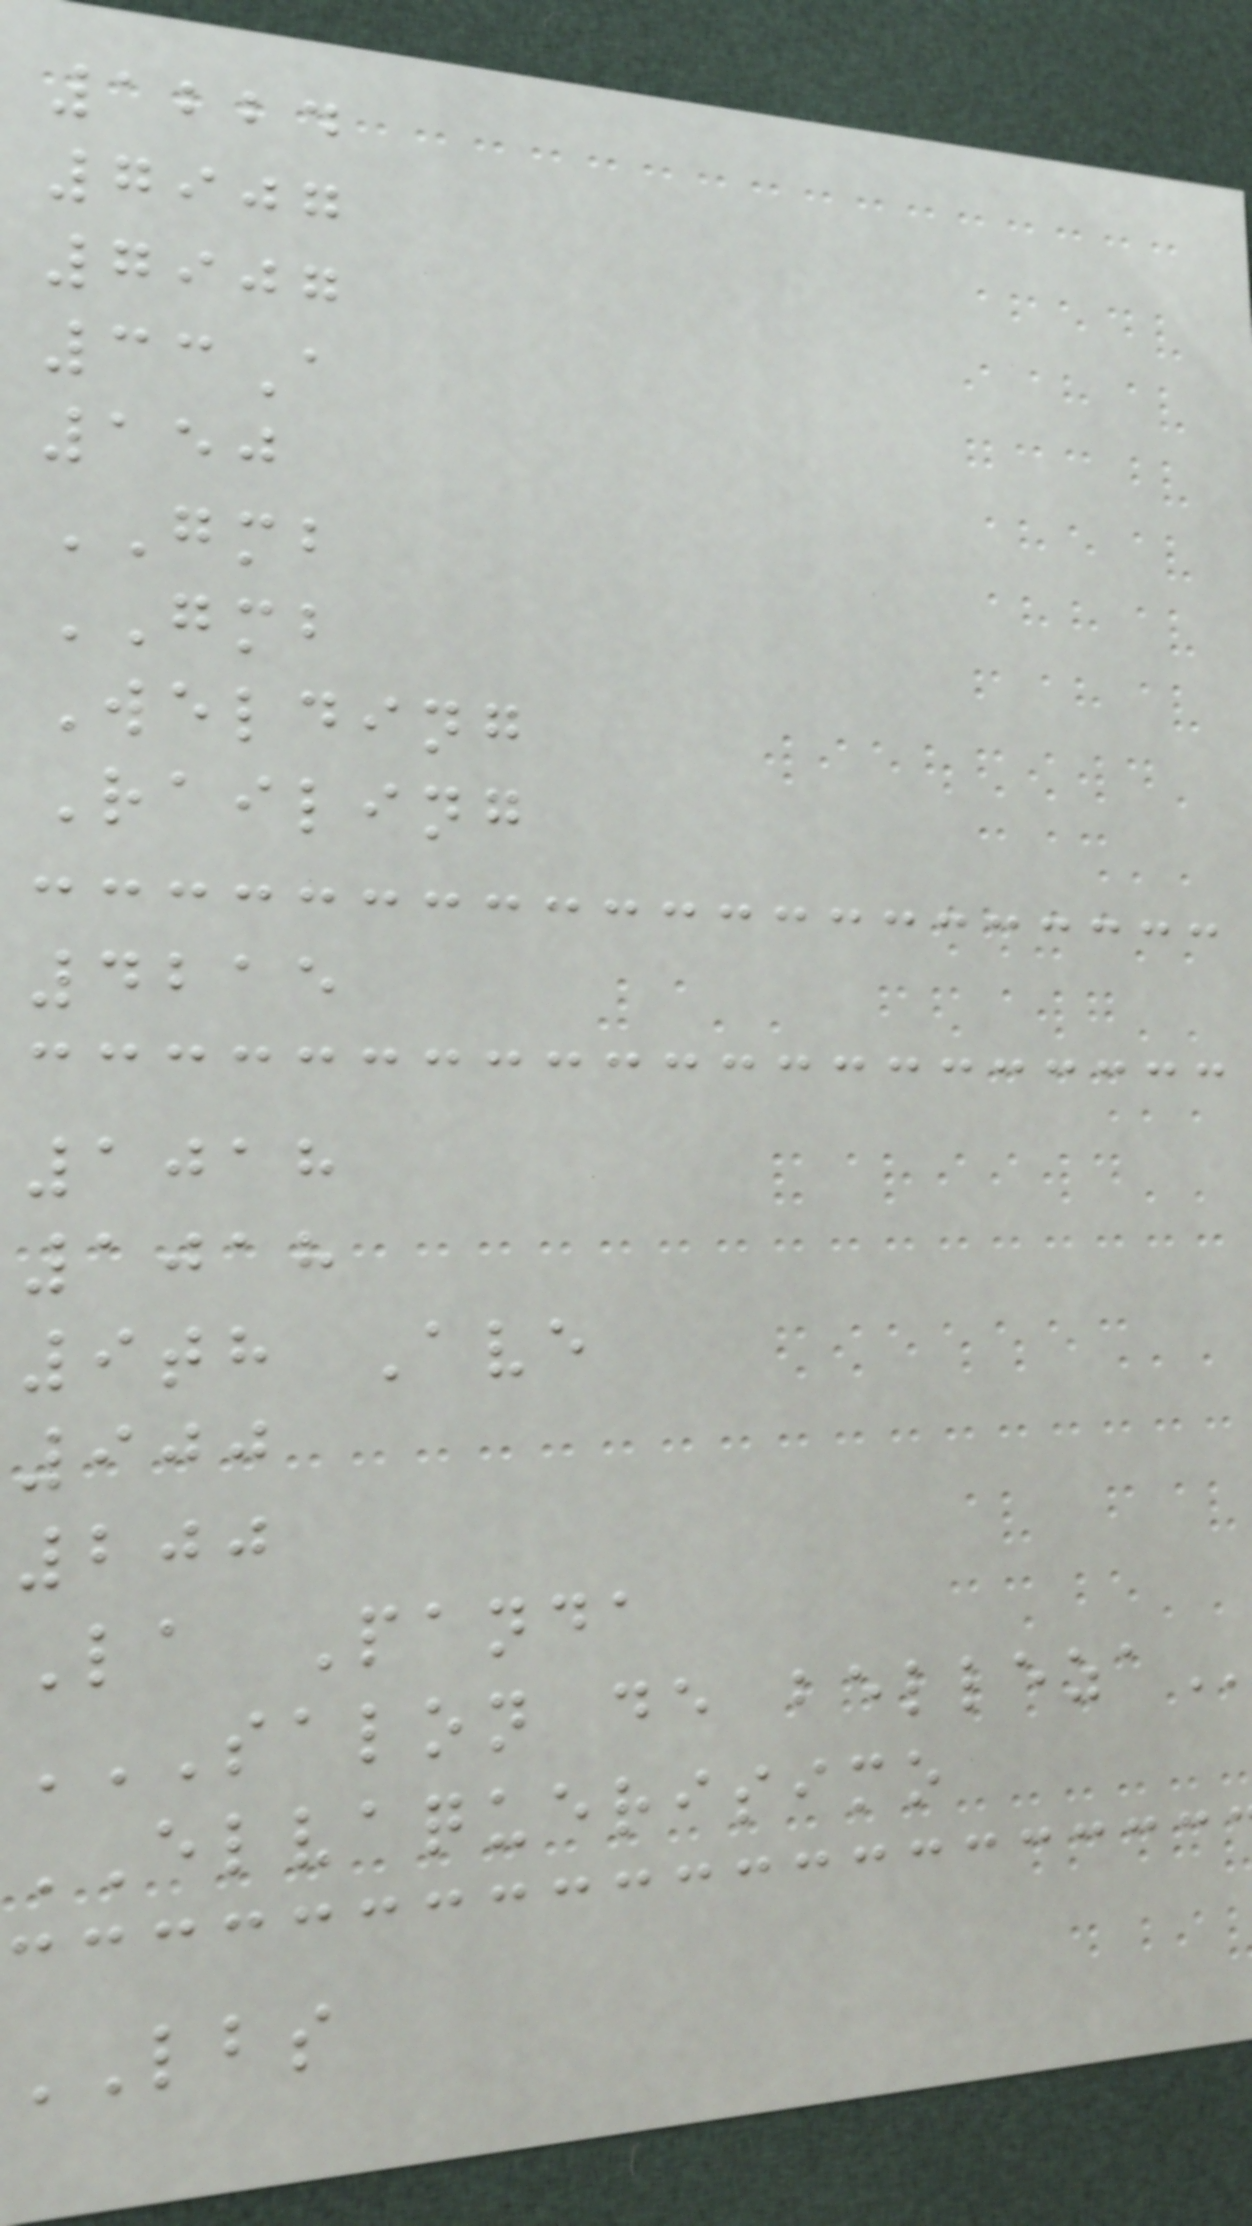1224
7907
7907
33A
150
GMB
GMB
Welding
Railing
4215
1018
1018
9th Ave
900
200
La Panda
ELVAQUERISIMO
LBS
